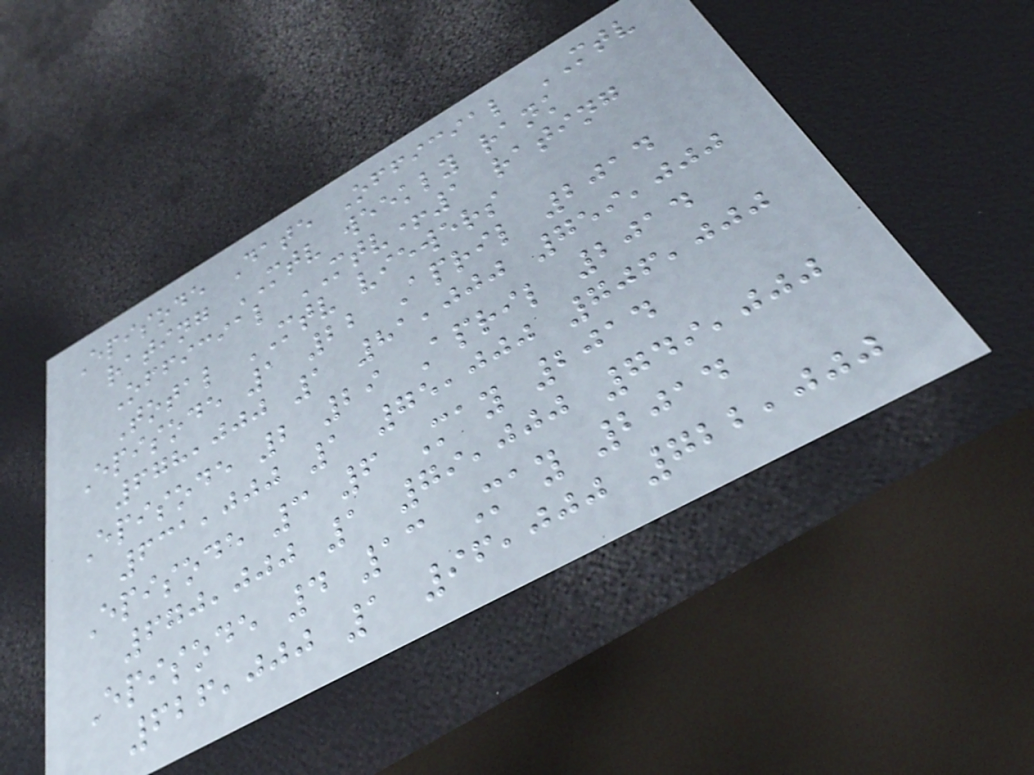Episode Date Official MTV
rating MTV weekly rank
Official MTV+1 rating
Total MTV viewers
Episode 1 22 April 2014
678,000 1 81,000 759,000
Episode 2 29 April 2014
631,000 1 75,000 706,000
Episode 3 6 May 2014
670,000 1 79,000 749,000
Episode 4 13 May 2014
626,000 1 96,000 722,000
